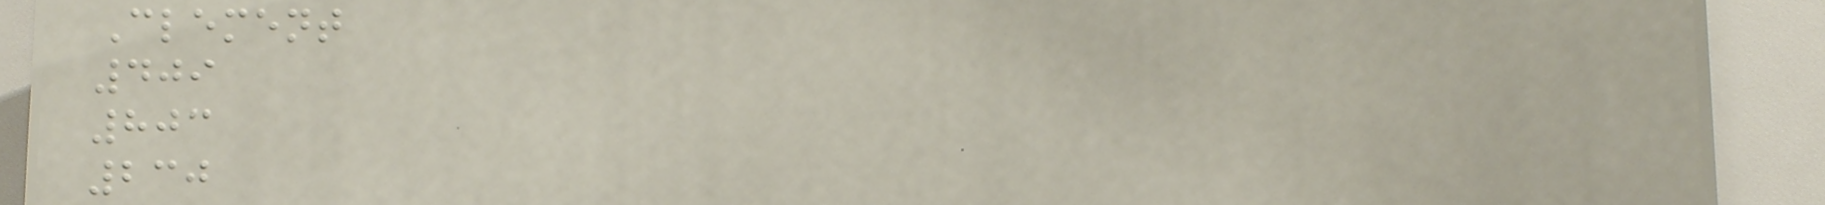Clement
409
803
230
